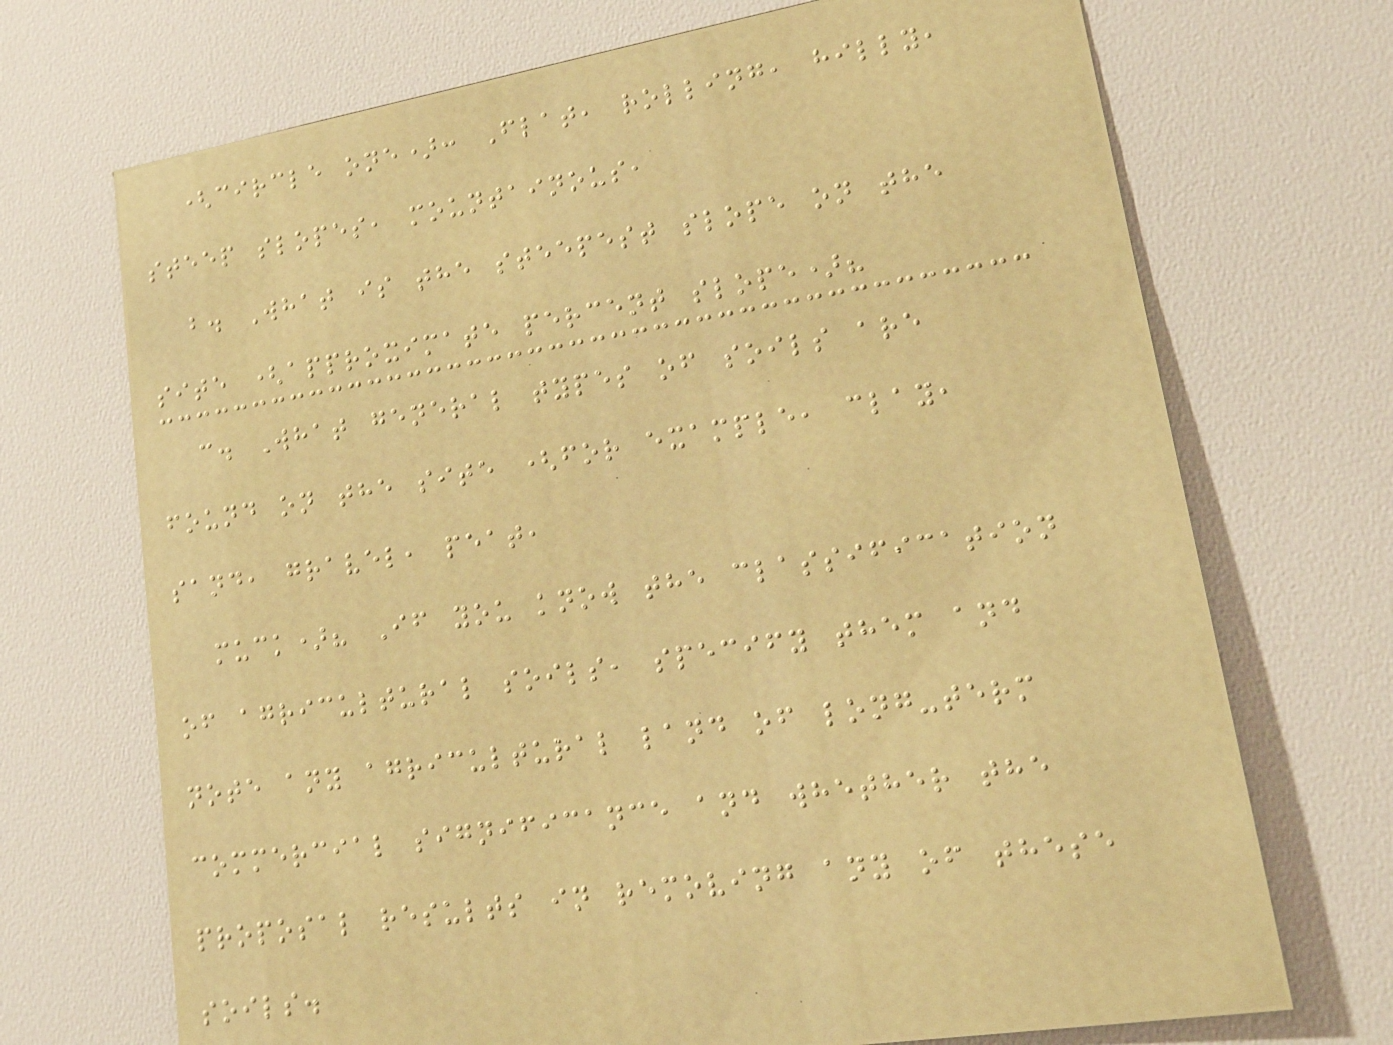(circle one): Flat, rolling, hilly,
steep slopes, mountainous,
b. What is the steepest slope on the
site (approximate percent slope)?
c. What general types of soils are
found on the site (for example, clay,
sand, gravel, peat,
muck)? If you know the classification
of agricultural soils, specify them and
note any agricultural land of long-term
commercial significance and whether the
proposal results in removing any of these
soils.
